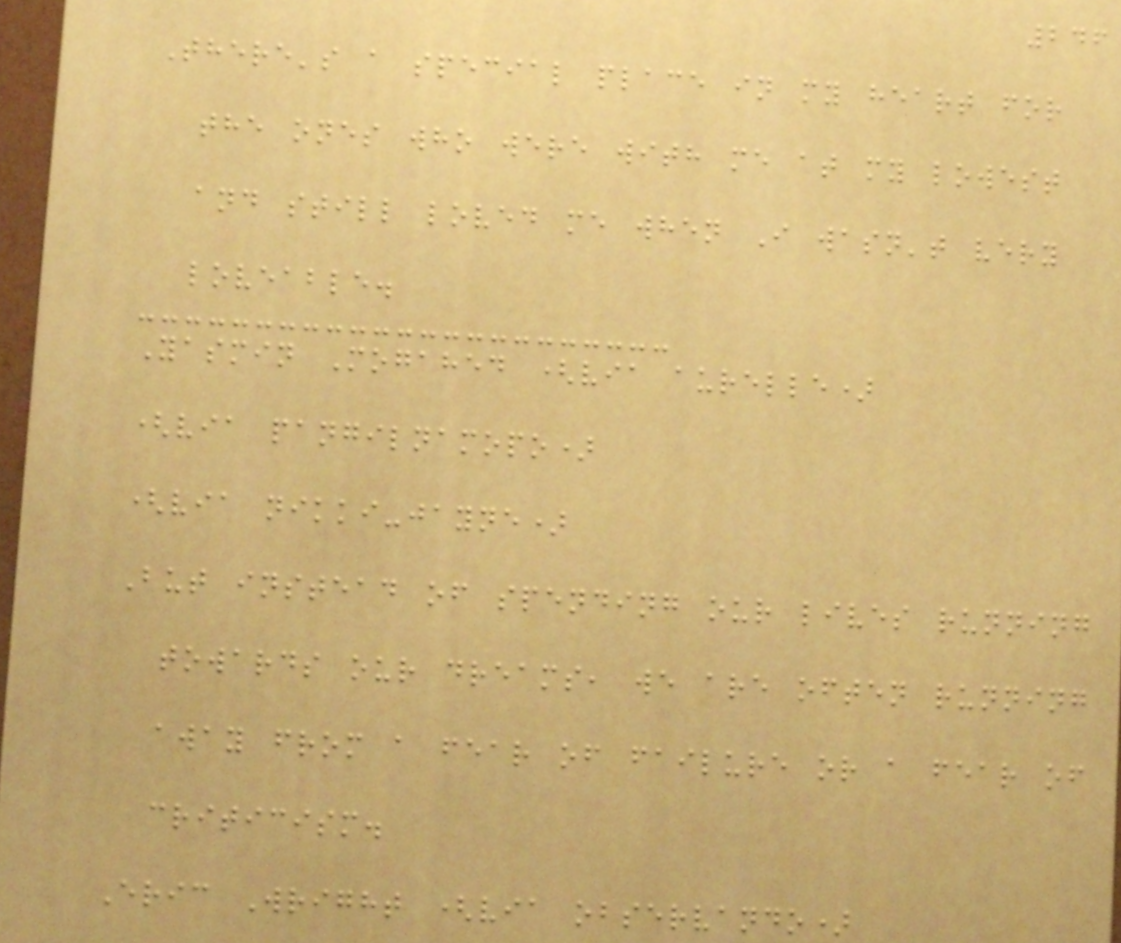246
There's a special place in my heart for
the ones who were with me at my lowest
and still loved me when I wasn't very
loveable.
Yasmin Mogahed (via aurelle)
(via pangilnamopo)
(via nikki-jayne)
But instead of spending our lives running
towards our dreams, we are often running
away from a fear of failure or a fear of
criticism.
Eric Wright (via observando)
